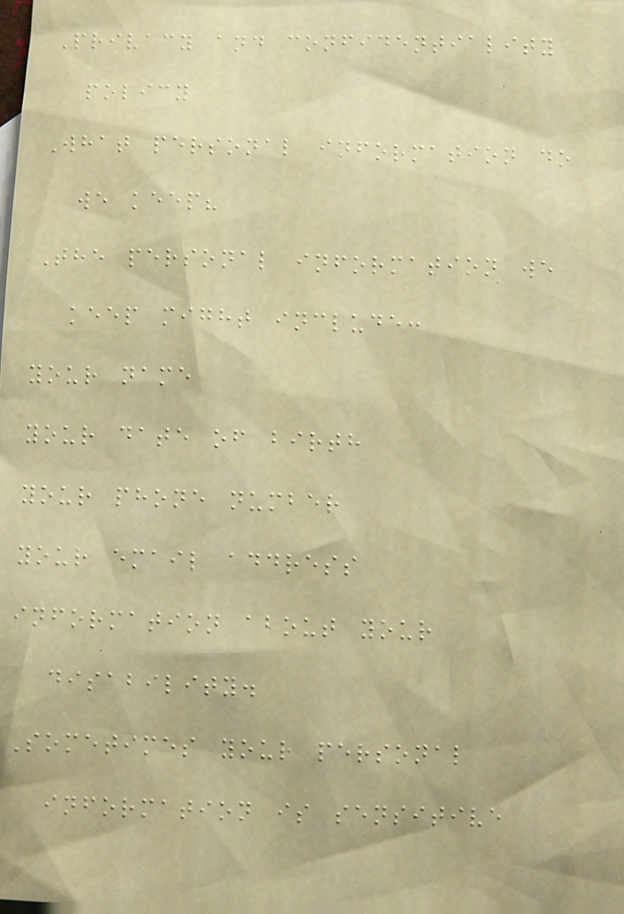Privacy and confidentiality
policy
What personal information do
we keep?
The personal information we
keep might include:
your name
your date of birth
your phone number
your email address
information about your
disability.
Sometimes your personal
information is sensitive
